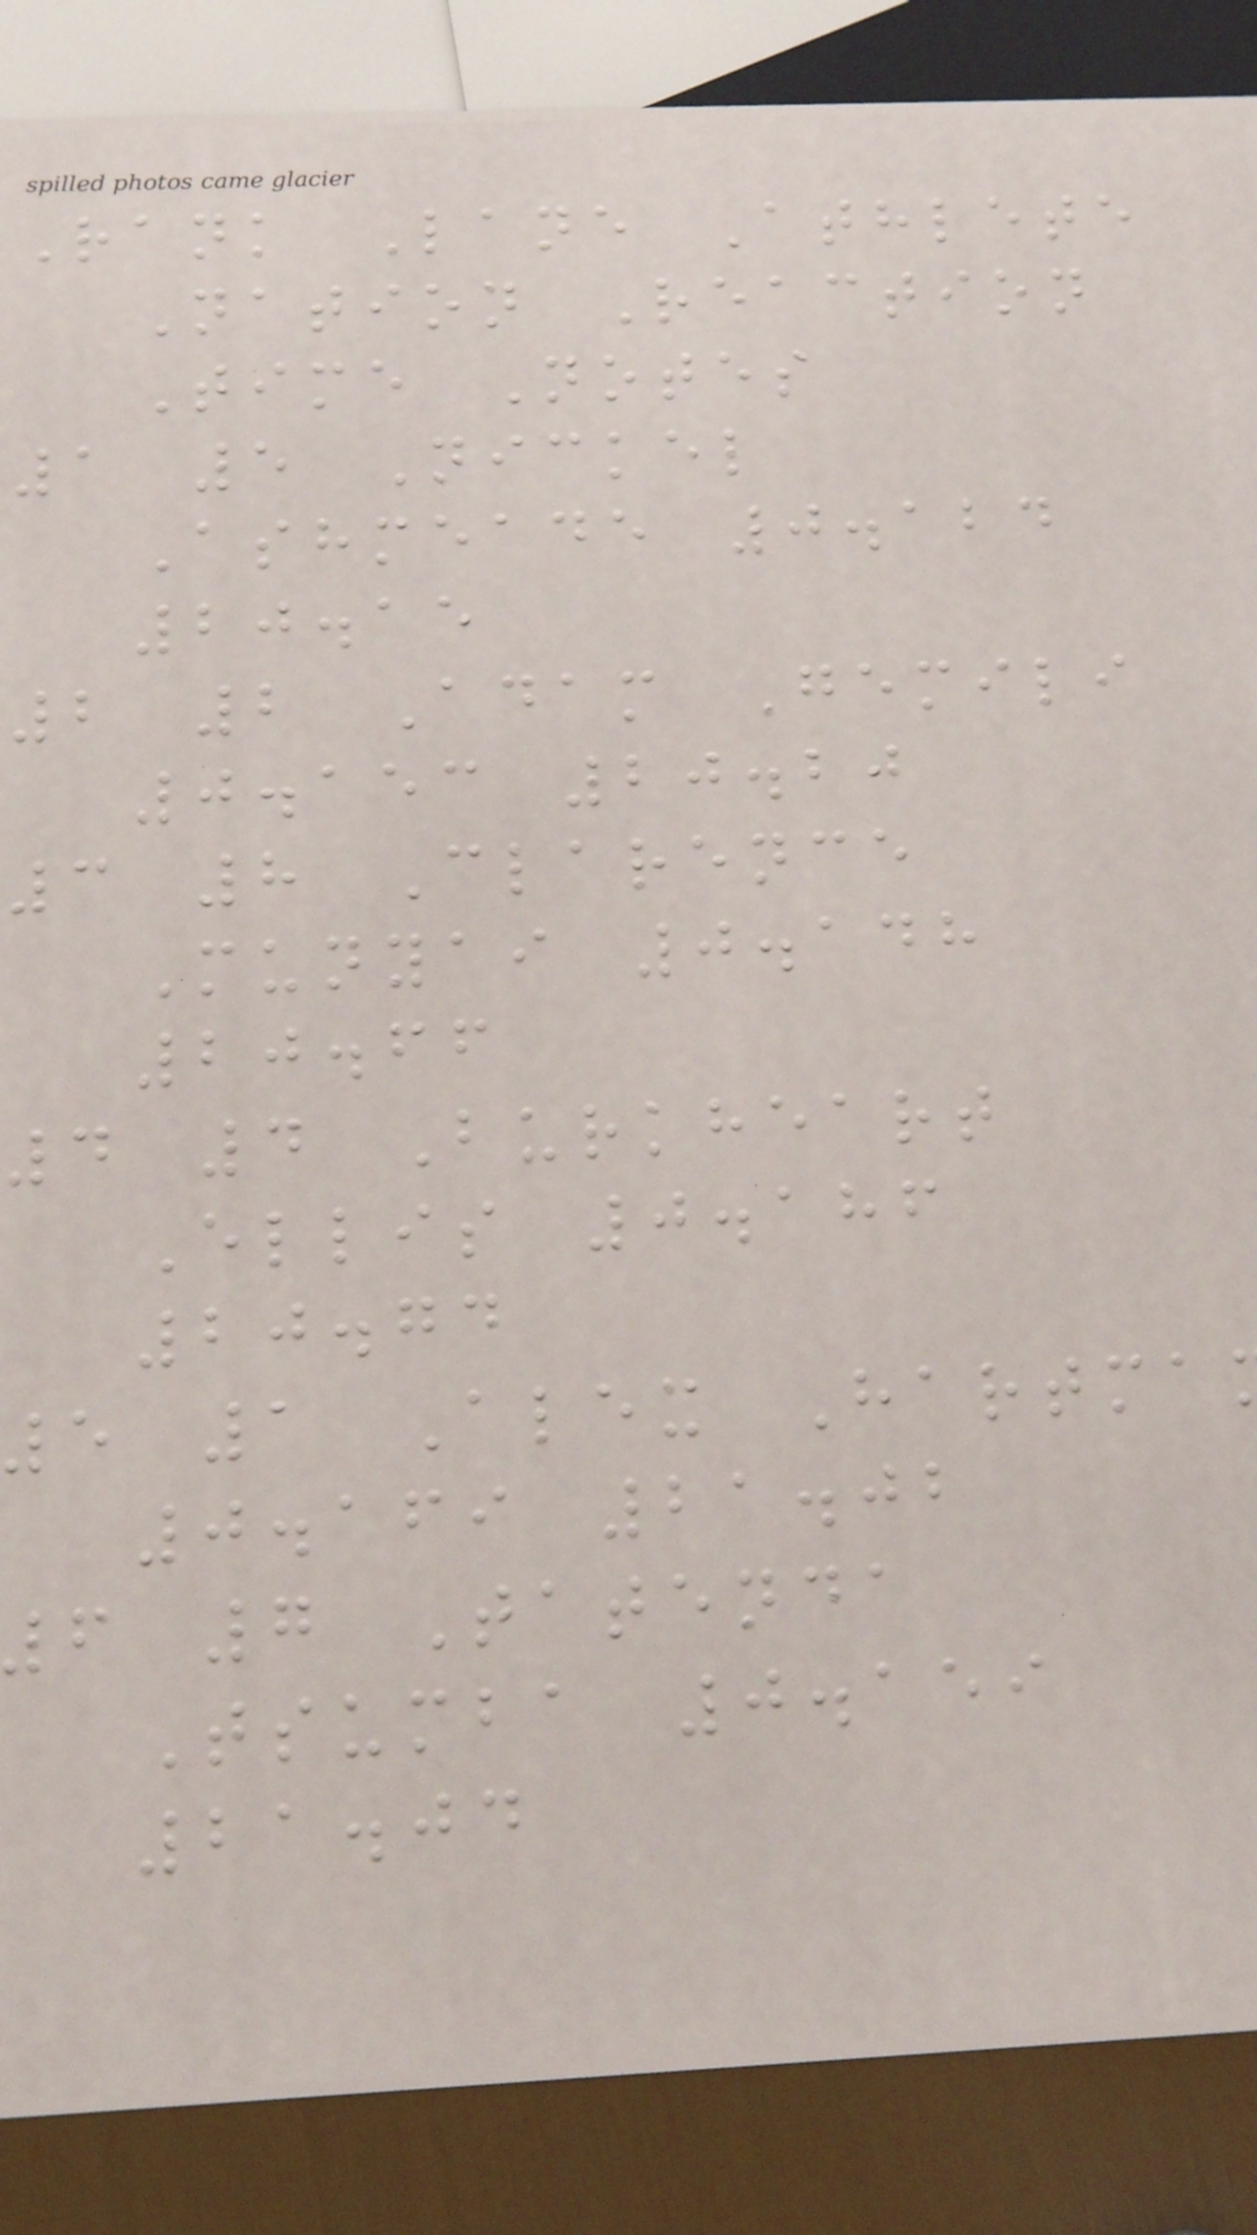Rank Lane Athlete
Nation Reaction
Time Notes
1 5 Nickel
Ashmeade 0.124
20.15
2 2 Adam Gemili
0.153 20.20
3 8 Clarence
Munyai 0.148
20.66
4 4 Burkheart
Ellis 0.186
20.74
5 1 Alex Hartma
0.169 21.02
6 7 Tatenda
Tsumba 0.159
21.04
